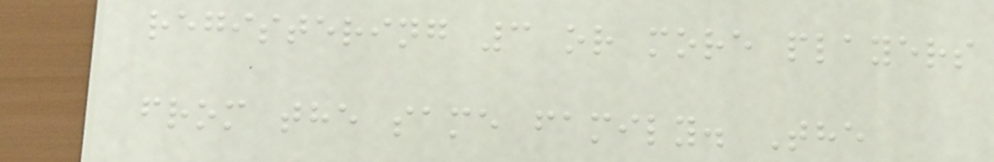registering 3 or more players
from the same family. The
